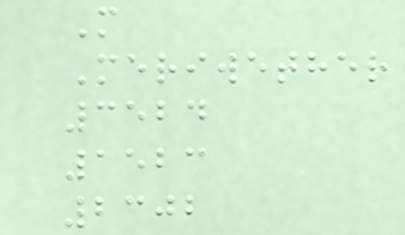M
Meriwether
3524
1523
2302
